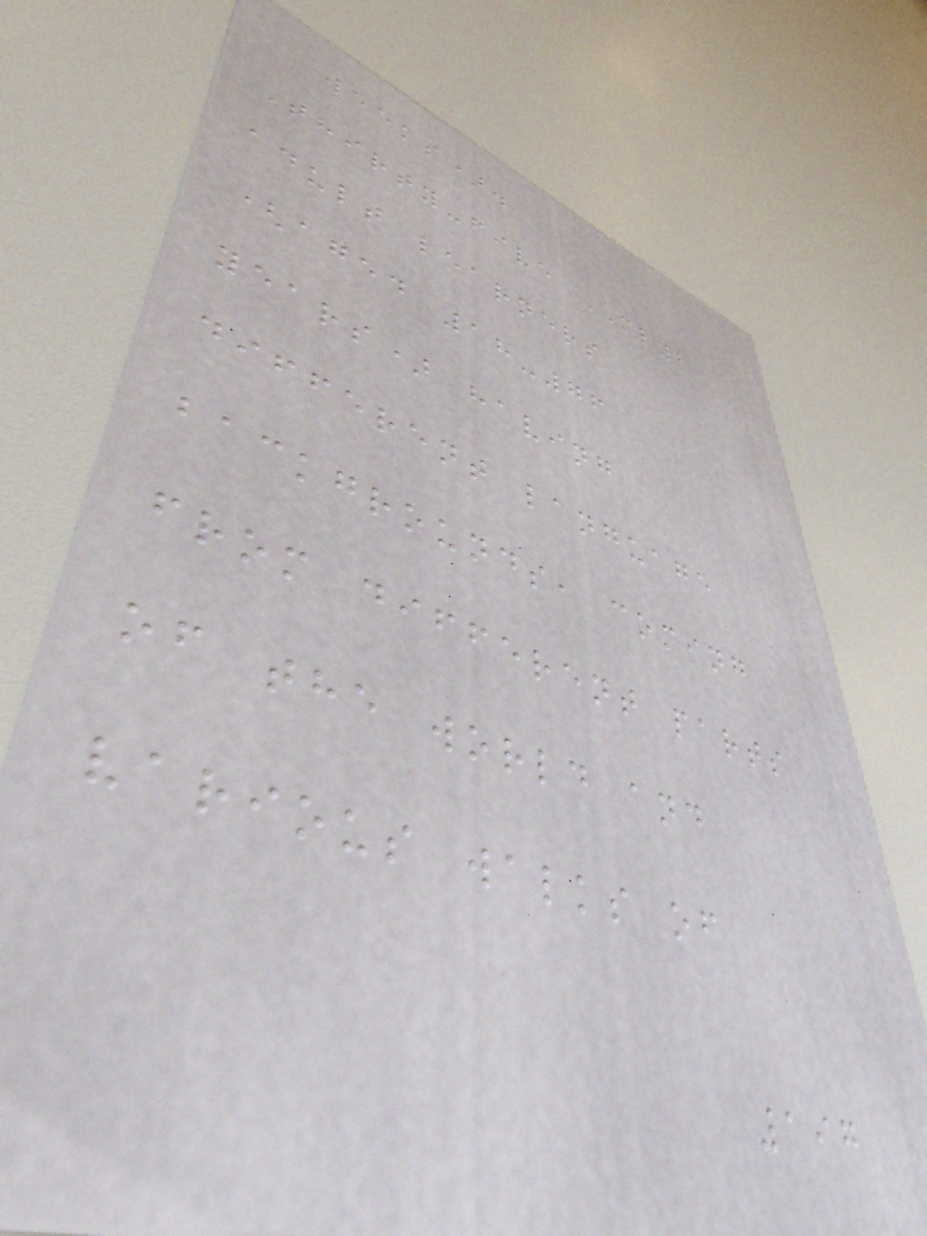weeks).
Thirty-five ML2
adult learners
(aged 18-76
years) having
different language
backgrounds, coming
from different parts
of the world and
various walks of
197
